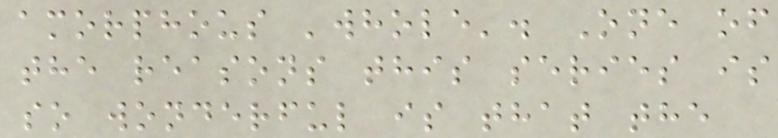amorphous 'whole'. One of
the reasons this series is
so wonderful is that the
